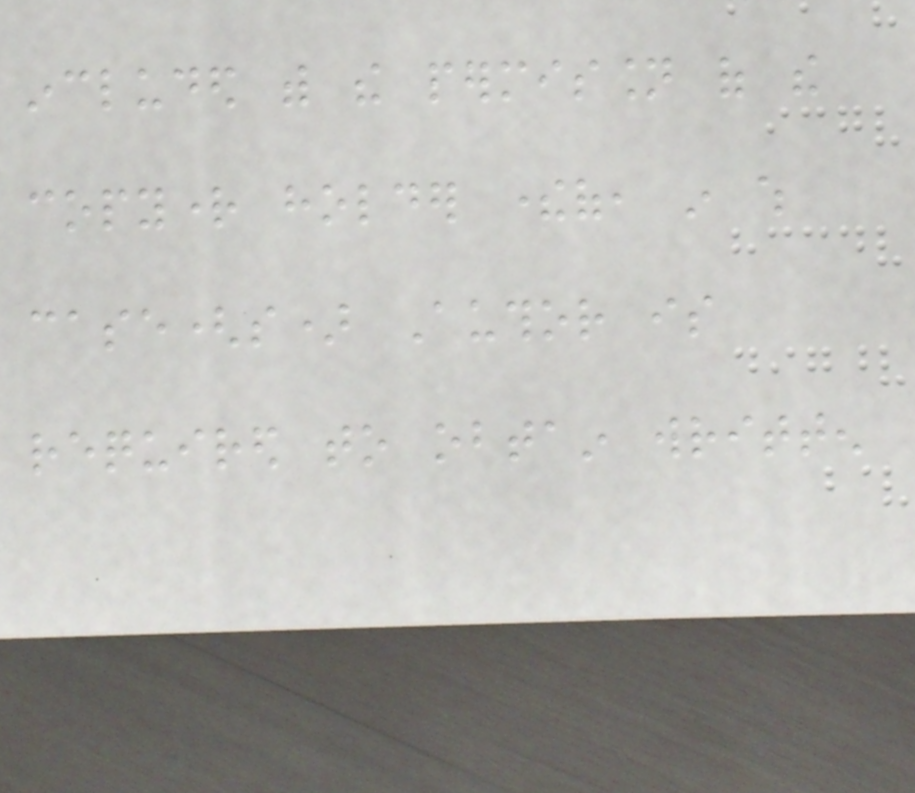included with the permission of the
copyright holder thereof, in which
case(s) Author is
required to obtain written
